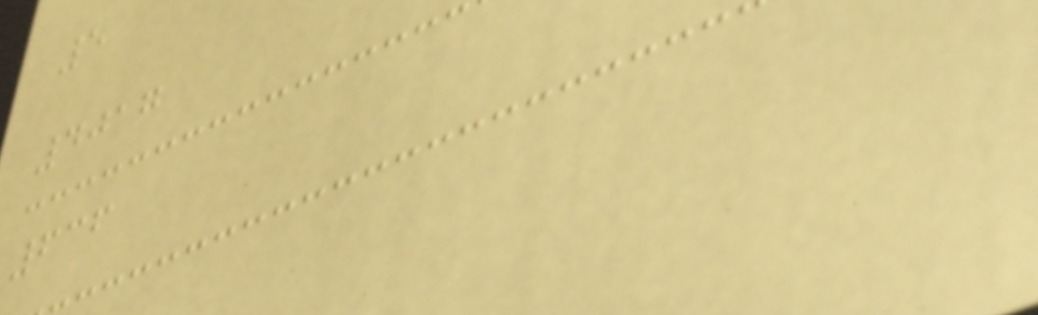5
4017
636
